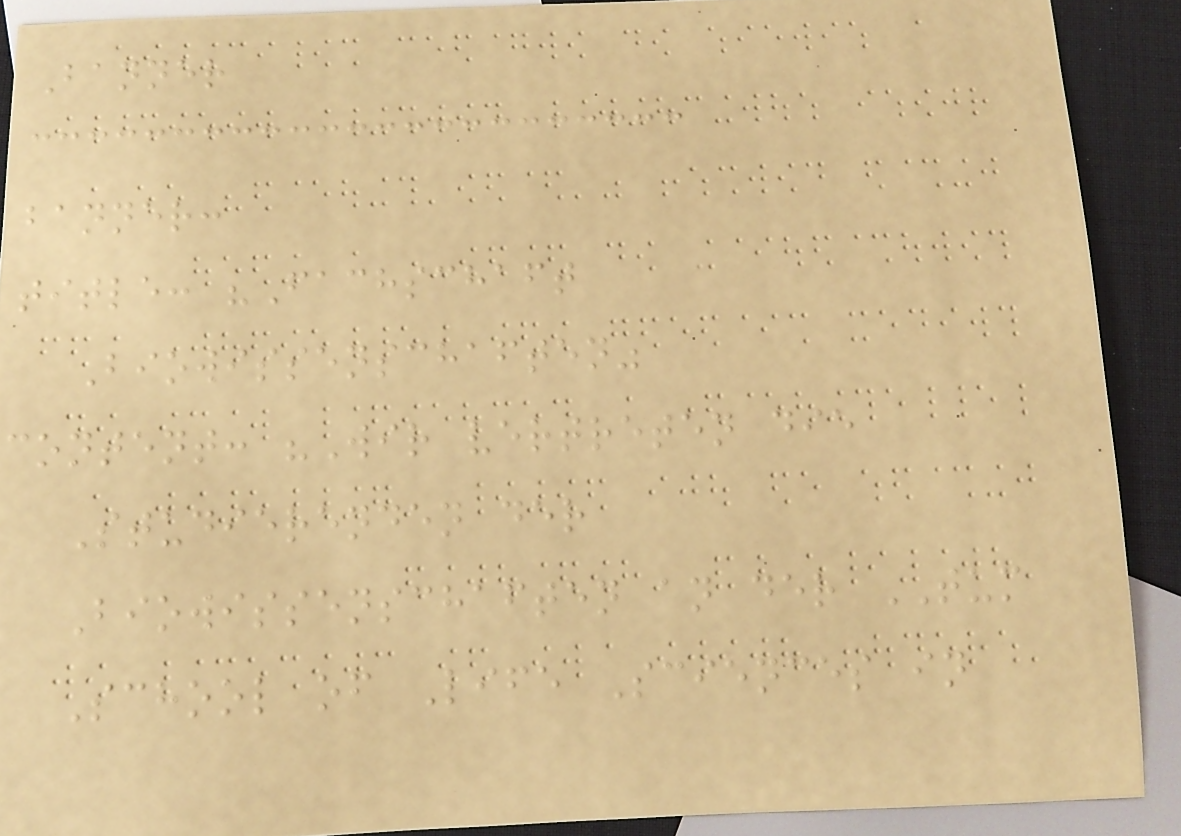Banner
banner:
title: "Fachschaft
Biowissenschaften"
content: "Wir vertreten die
Studierenden der
Biowissenschaften an der TUM
School of Life Sciences in
